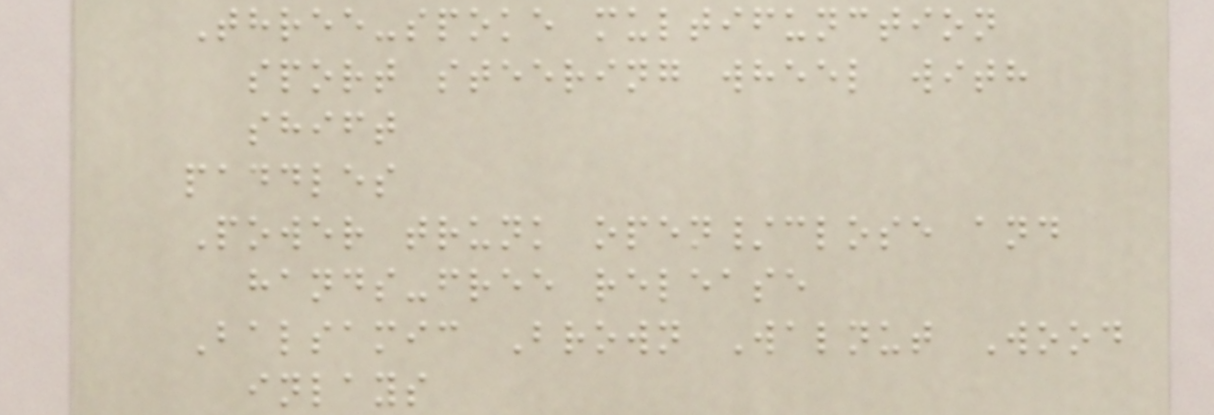Three-spoke multifunction
sport steering wheel with
shift
paddles
Power trunk open/close and
hands-free release
Balsamic Brown Walnut Wood
inlays
